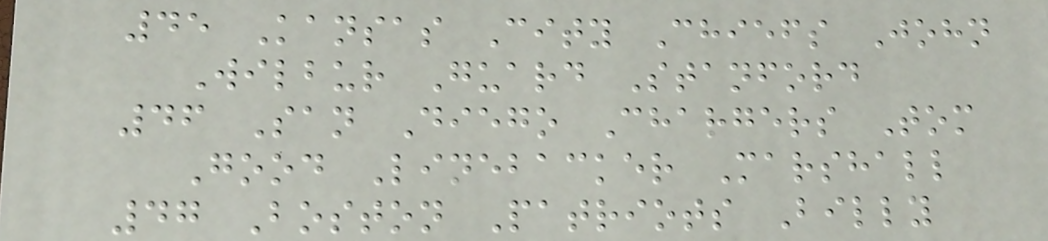45 Kansas City Chiefs John
Wilbur Guard Stanford
46 San Diego Chargers Tom
Good Linebacker Marshall
47 Boston Patriots Billy
